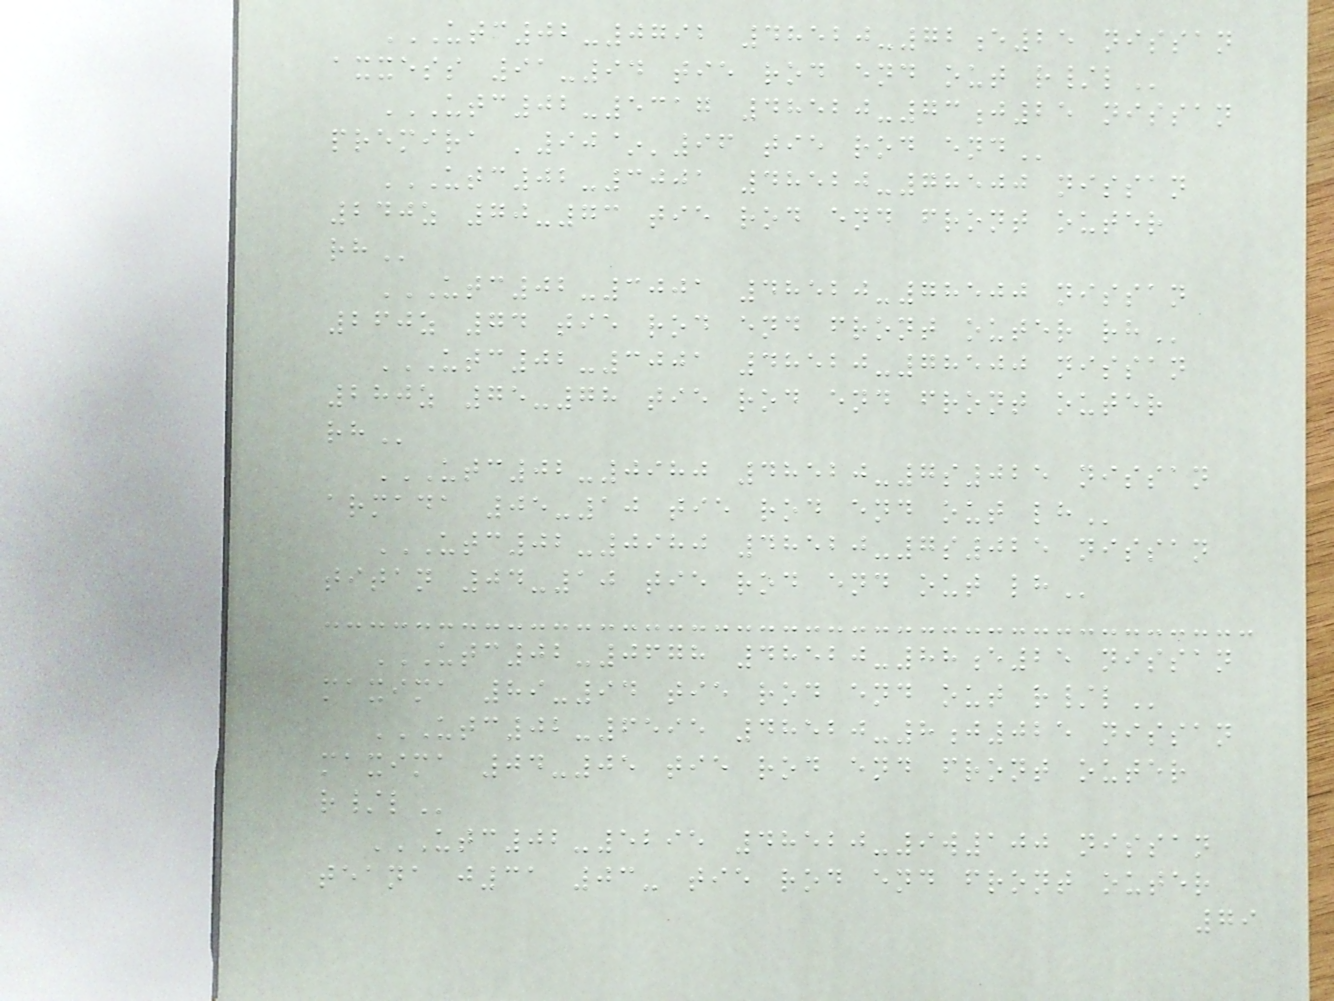UTC02-0792 48520-72E25 NISSAN
AXXESS 91-94 TIE ROD END OUT R/L
UTC02-5317 48520-73J25 NISSAN
PREMIRA '90~'96 TIE ROD END
UTC02-3001 48520-78500 NISSAN
240Z 70-73 TIE ROD END FRONT OUTER
RH
UTC02-3001 48520-78500 NISSAN
260Z 74 TIE ROD END FRONT OUTER RH
UTC02-3001 48520-78500 NISSAN
280Z 75-78 TIE ROD END FRONT OUTER
RH
UTC02-0980 48520-7S025 NISSAN
ARMADA 05-10 TIE ROD END OUT LH
UTC02-0980 48520-7S025 NISSAN
TITAN 04-10 TIE ROD END OUT LH
UTC02-0678 48520-88E25 NISSAN
MAXIMA 89-94 TIE ROD END OUT R/L
UTC02-6595 48520-8J025 NISSAN
MAXIMA 04-05 TIE ROD END FRONT OUTER
R/L
UTC02-5295 48520-9W100 NISSAN
TEANA J31 03- TIE ROD END FRONT OUTER
79
